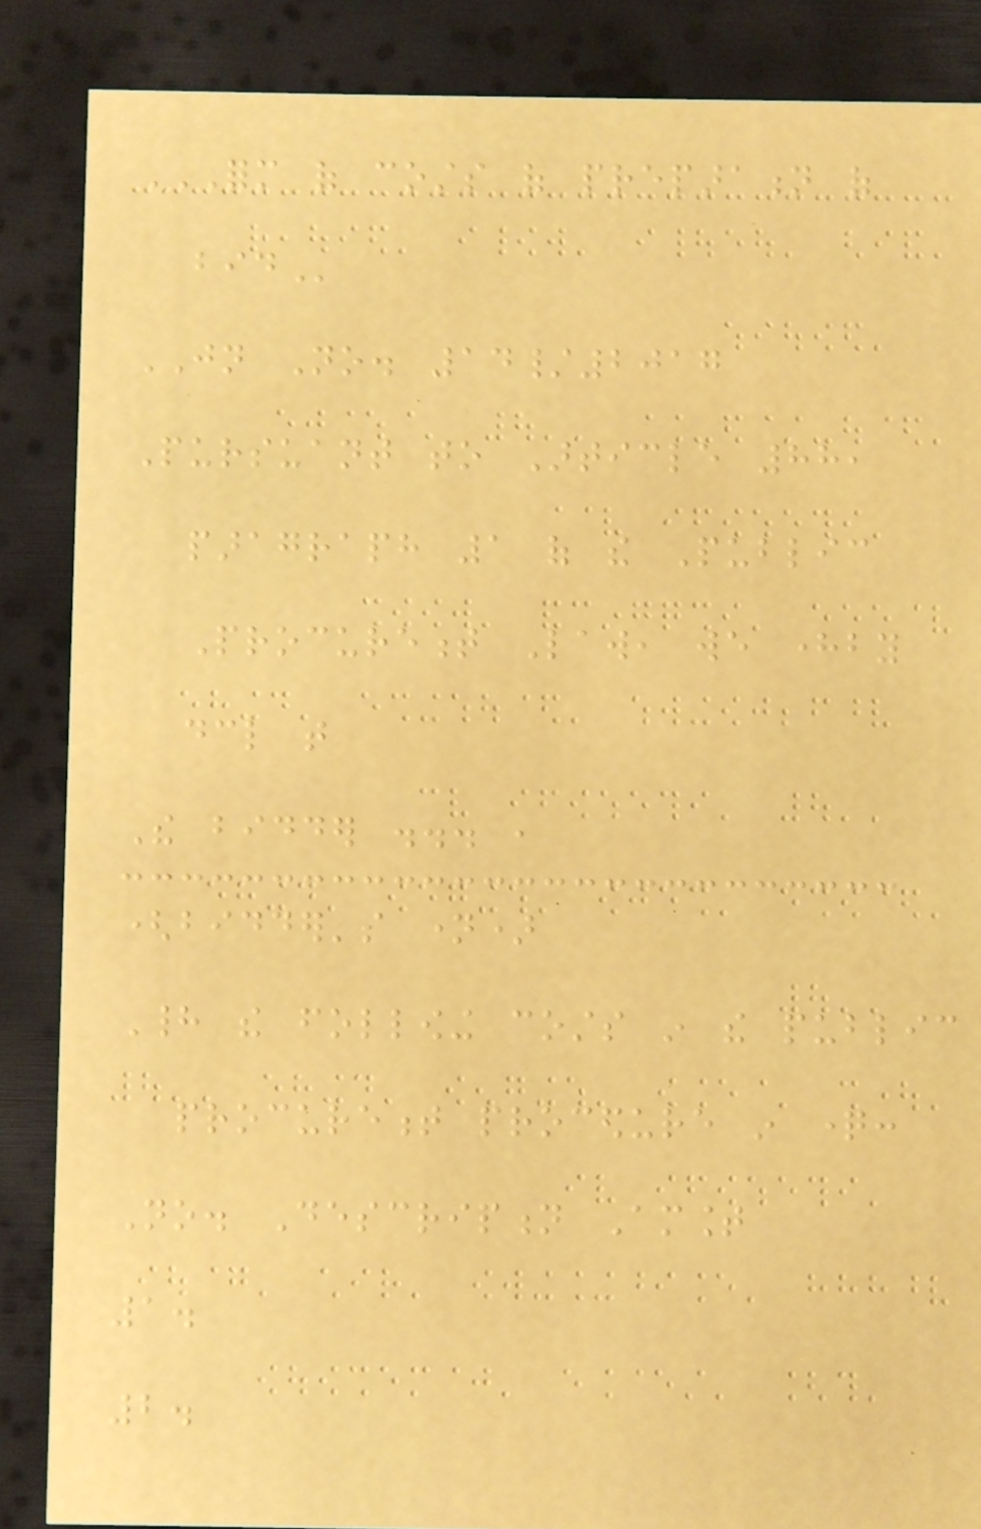FORM OF COSTS OF PREPARATION OF
BID
JN No. 14/2017
Pursuant to Article 88,
paragraph 1 of the Public
Procurement Law, we hereby
declare that
The bidder ... ,
(bidder's name)
Had the following costs in the public
procurement procedure in question:
No. Description Amount
1.
2.
